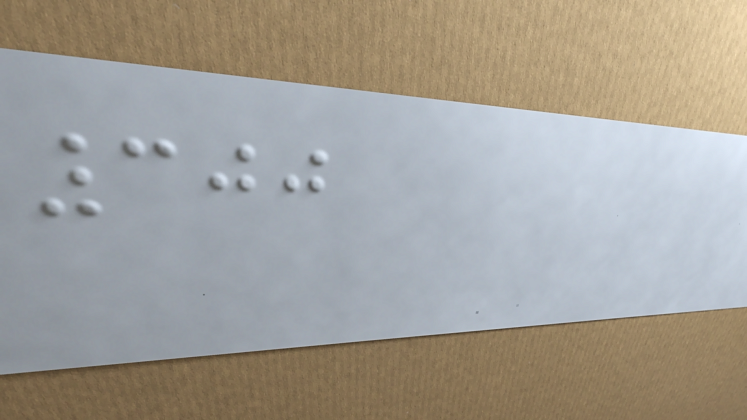300
